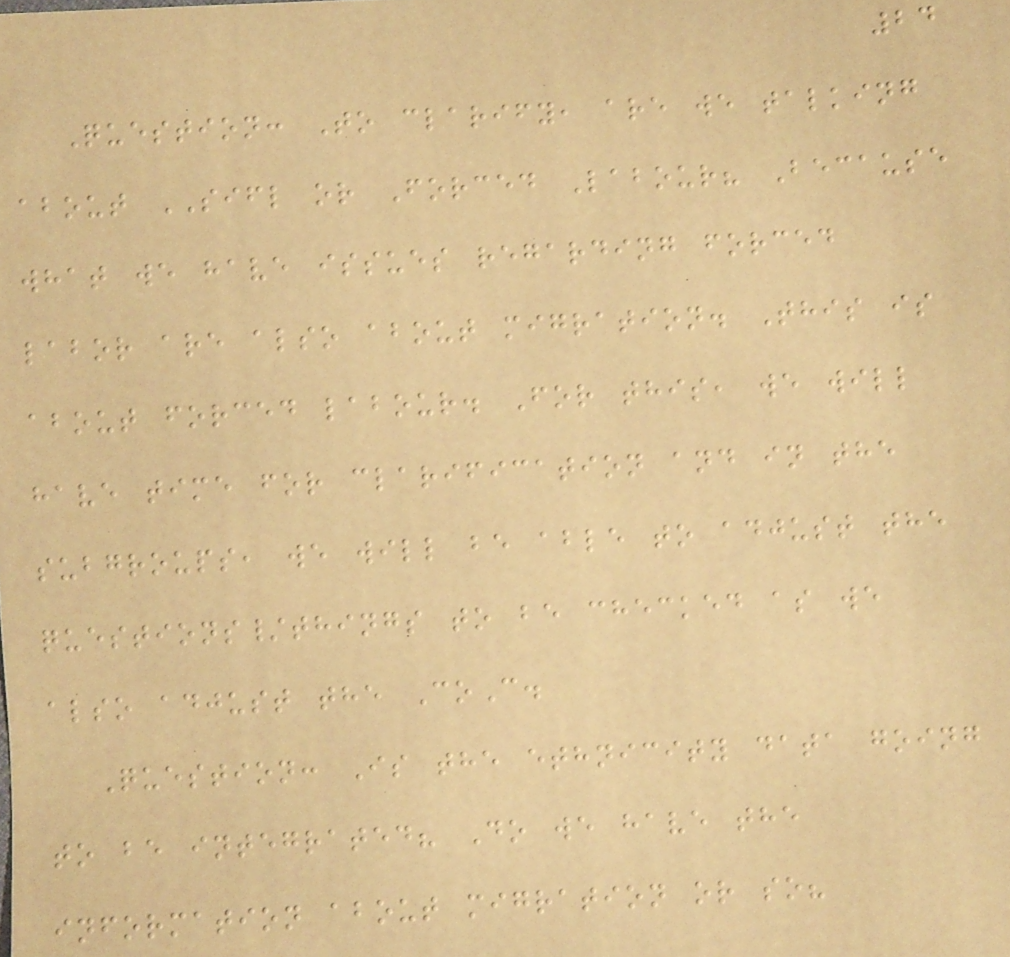24
Question: To clarify, are we talking
about SIFL or Forced Labour? Because
what we have issues regarding forced
labor are also about migration. This is
about forced labour. For this, we will
have time for clarification and in the
subgroups, we will be able to adjust the
questions/things to be checked as we
also adjust the CoC.
Question: Is the ethnicity data going
to be integrated? Do we have the
information about migration or so?
